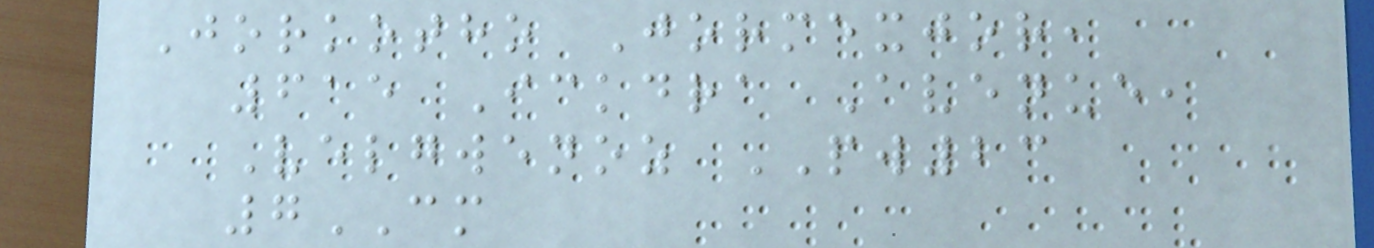Jorkotho Jormexjor,
615 Ickdra Avenue,
Velgwenoz PW23
7CM
